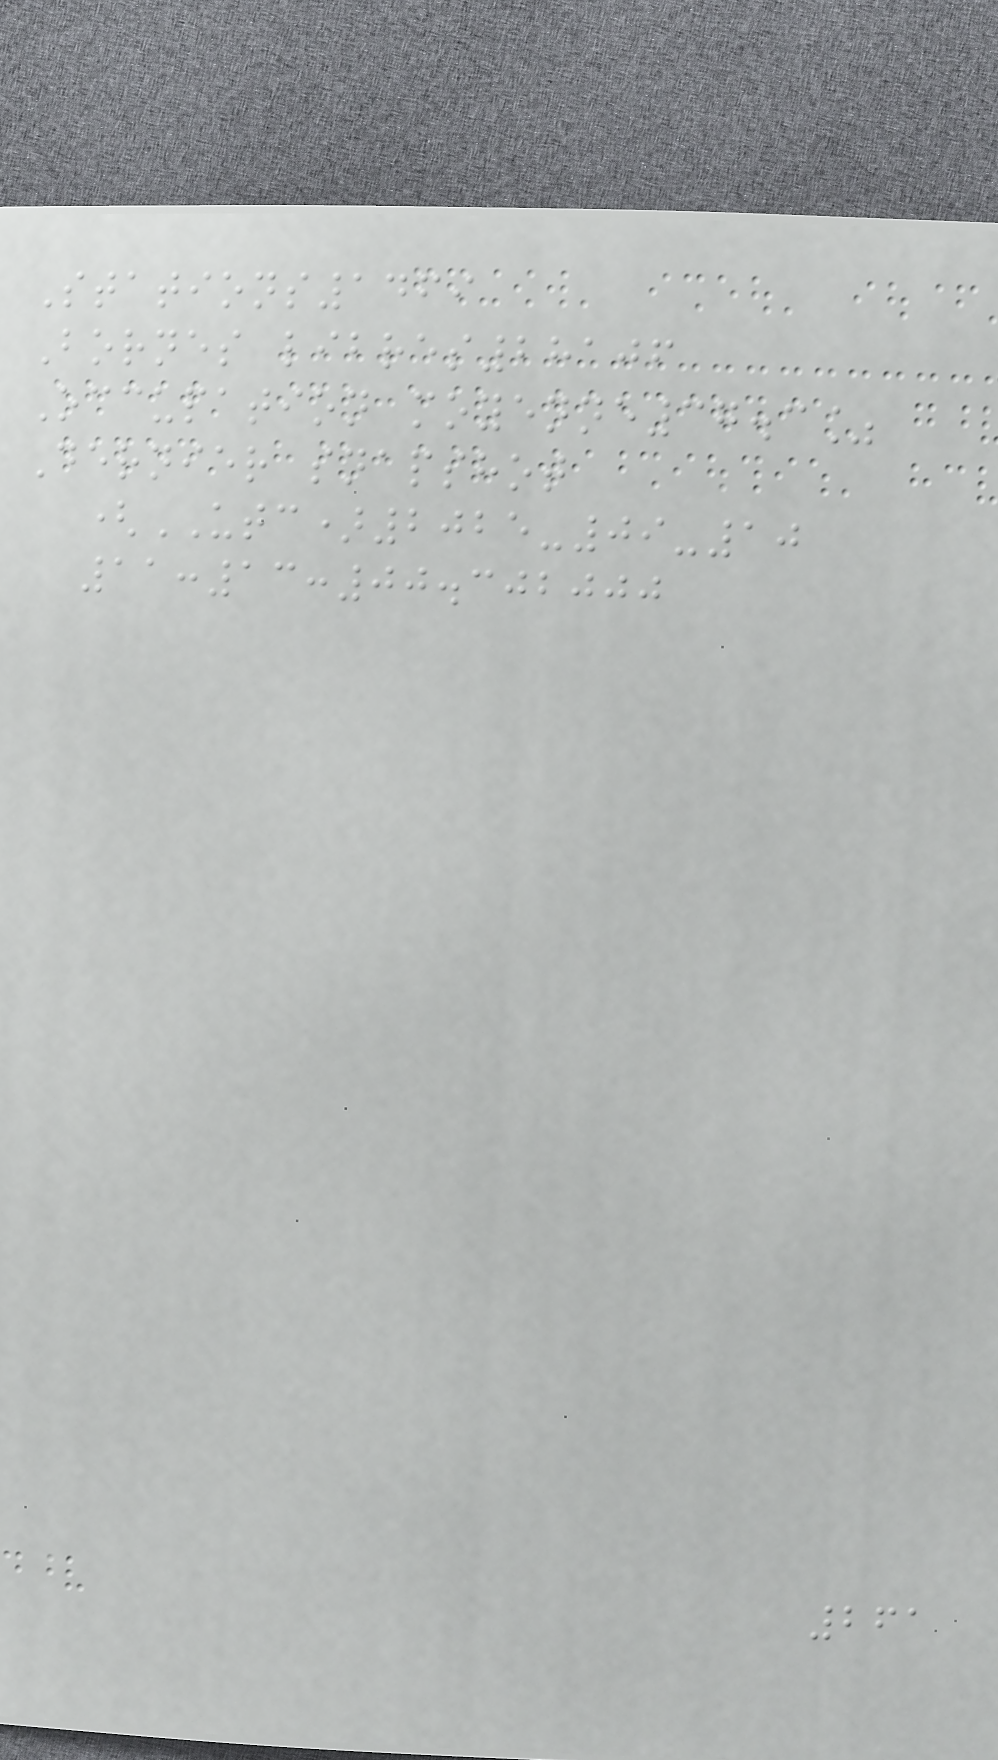Stations1469
Bornes libres28106
Occupation moyenne37.3%
Dernier snapshot
(UTC)2025-09-10
11:13:00.302000
261
